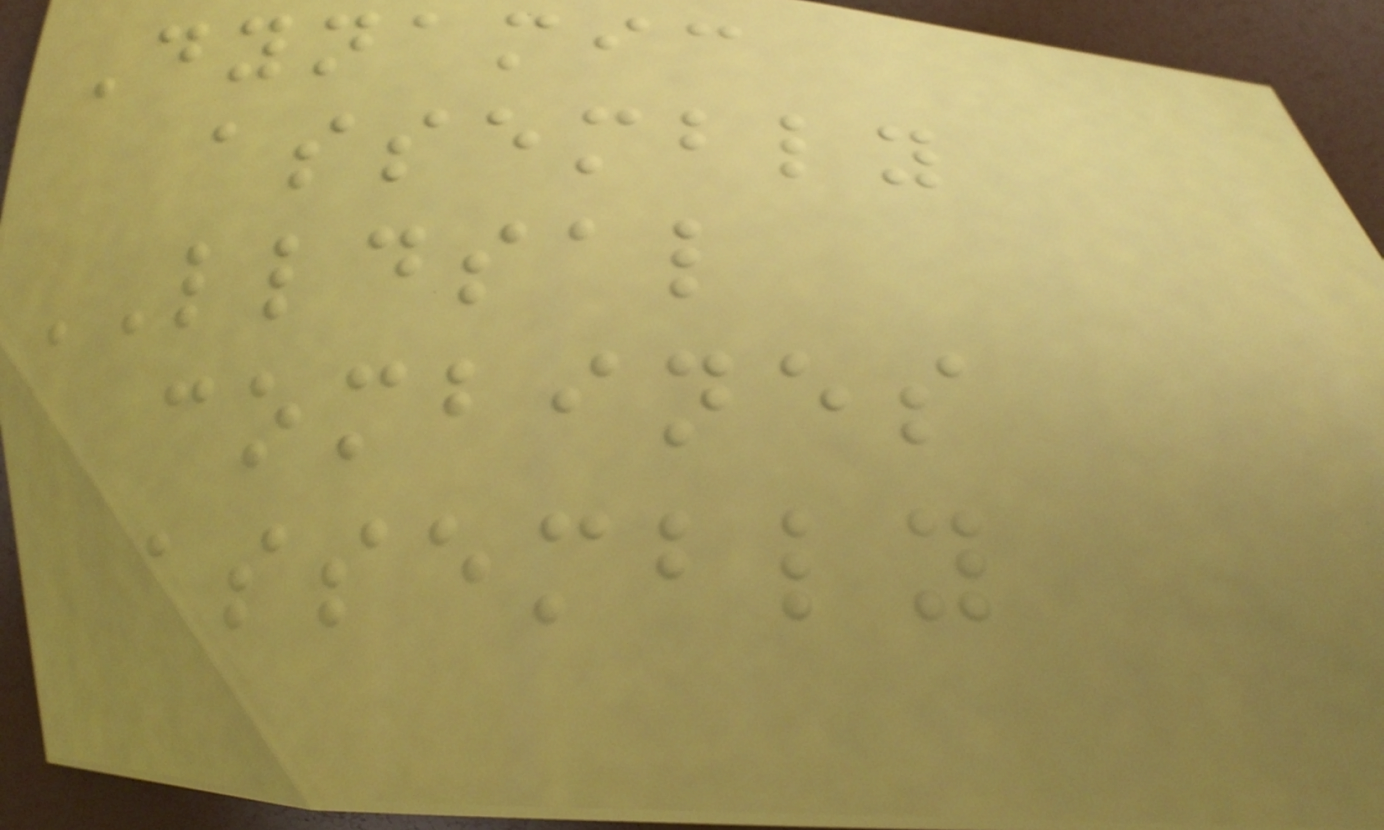Dynamic
assembly
LLDSAL
combines
assembly
